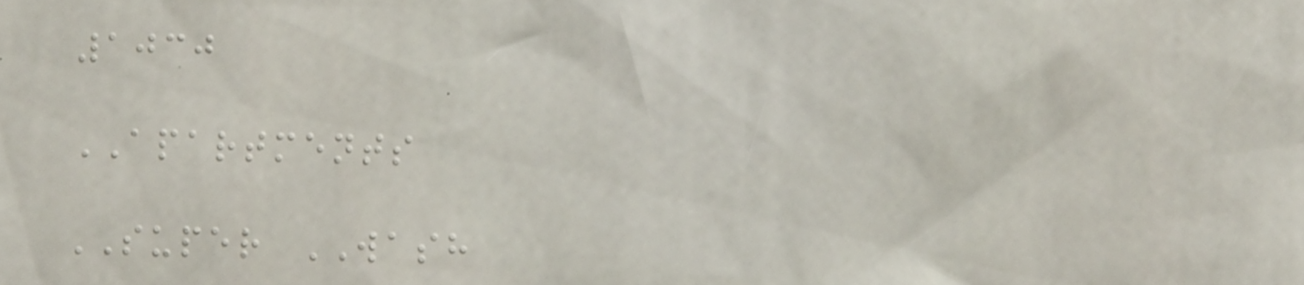1030
APARTMENTS
SUPER WASH
